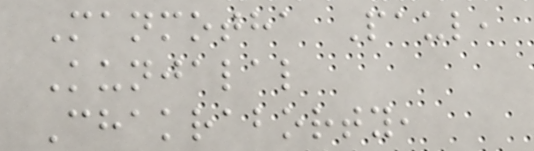Manmotha Paul,
Kunjalal
Chakraborty,
